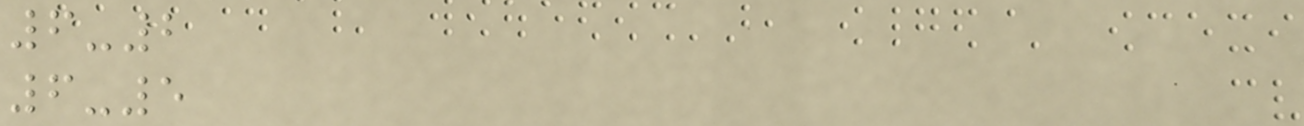6-2
6-5
